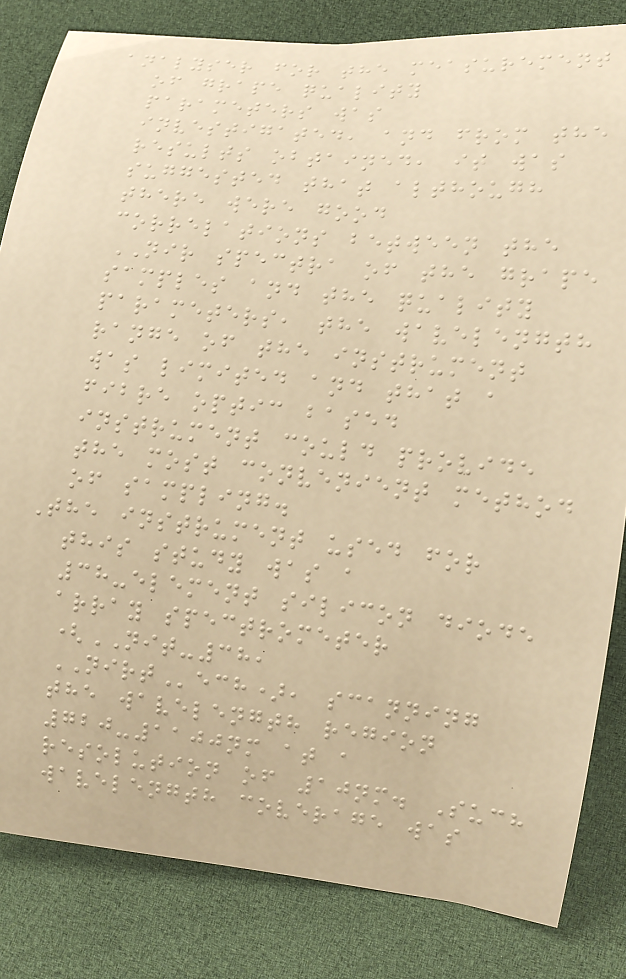analyser for the measurement
of grape quality
parameters was
investigated, and from the
results obtained, it was
suggested that although
there were good
correlations between the
NIR spectra of the grape
samples and the quality
parameters, the wavelength
range of the instrument
was limited and that a
fibre optic based
instrument could provide
the most convenient method
of sampling.
The instrument used for
this study was a
38-element silicon diode
array spectrometer
(NIT-38,
NIRTech), scanning
the wavelength region
720-1100nm at a
resolution of 10nm. Such
wavelength coverage was
